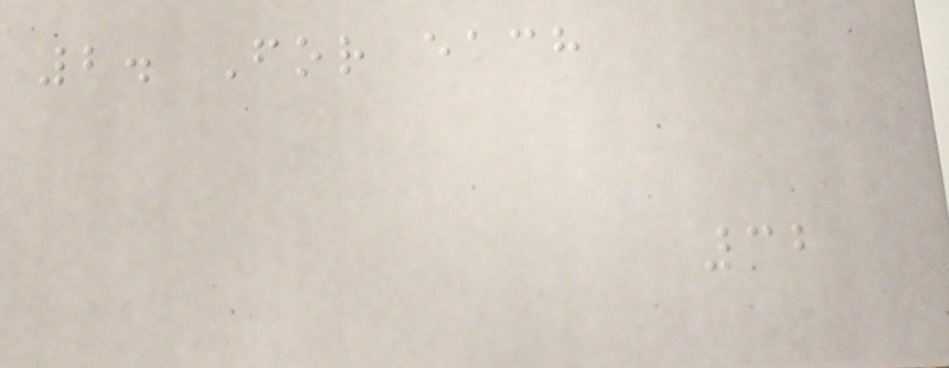2. For each
32
